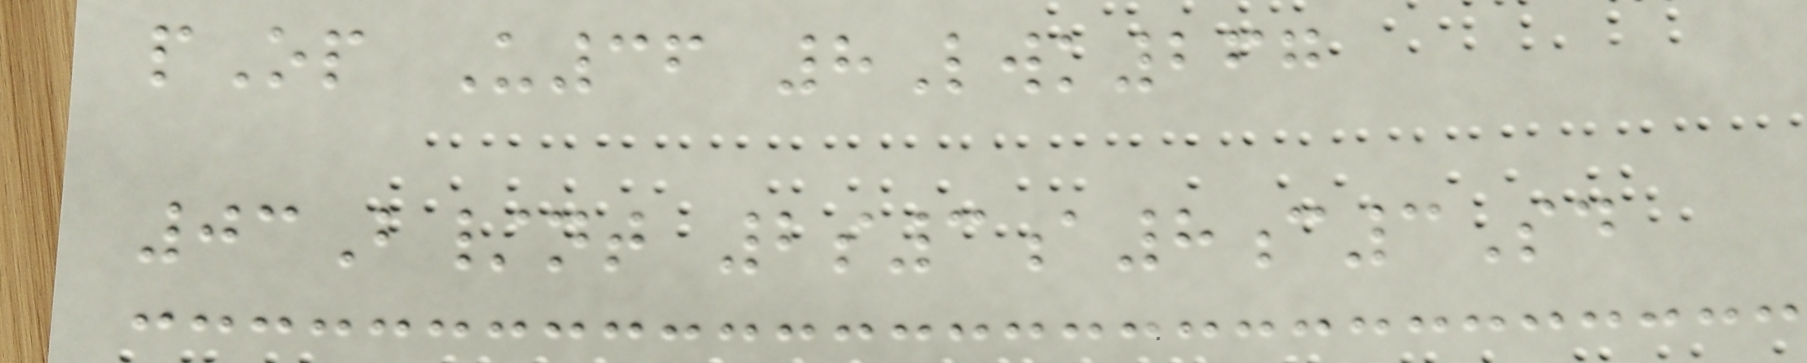pOp U36 8Lwk267
03B/nt 2s3a8c3Sd
